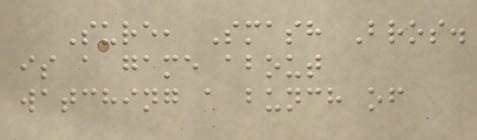Sure, Smash Bros.
is a game about
watching a bunch of
